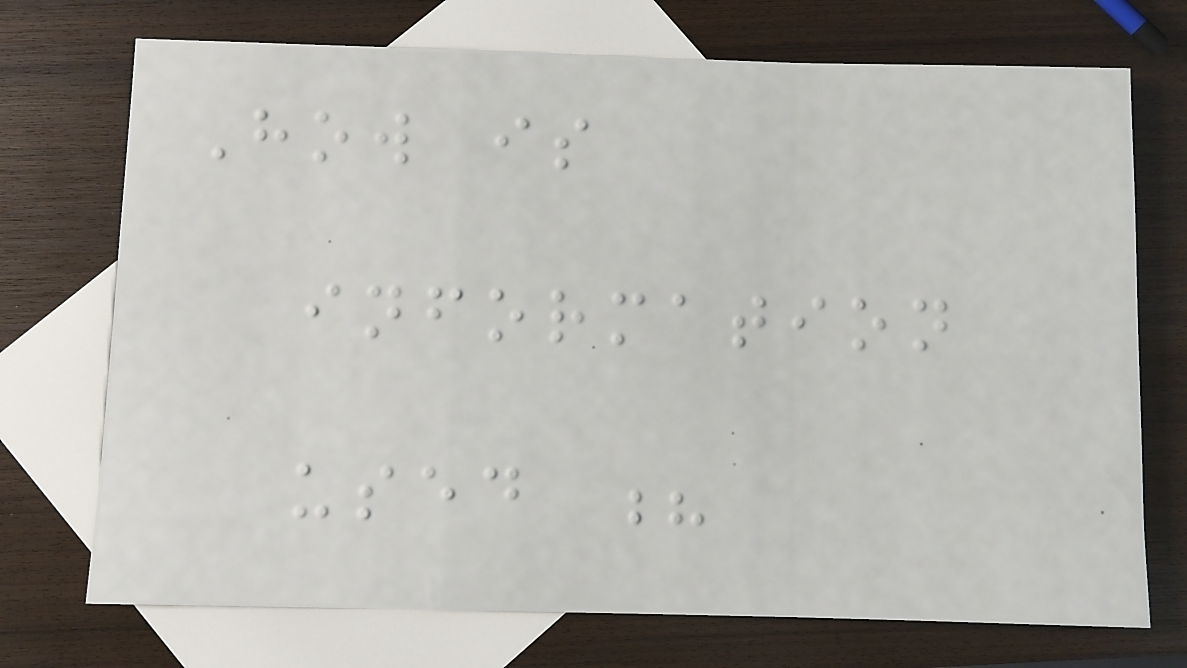How is
information
used ?
